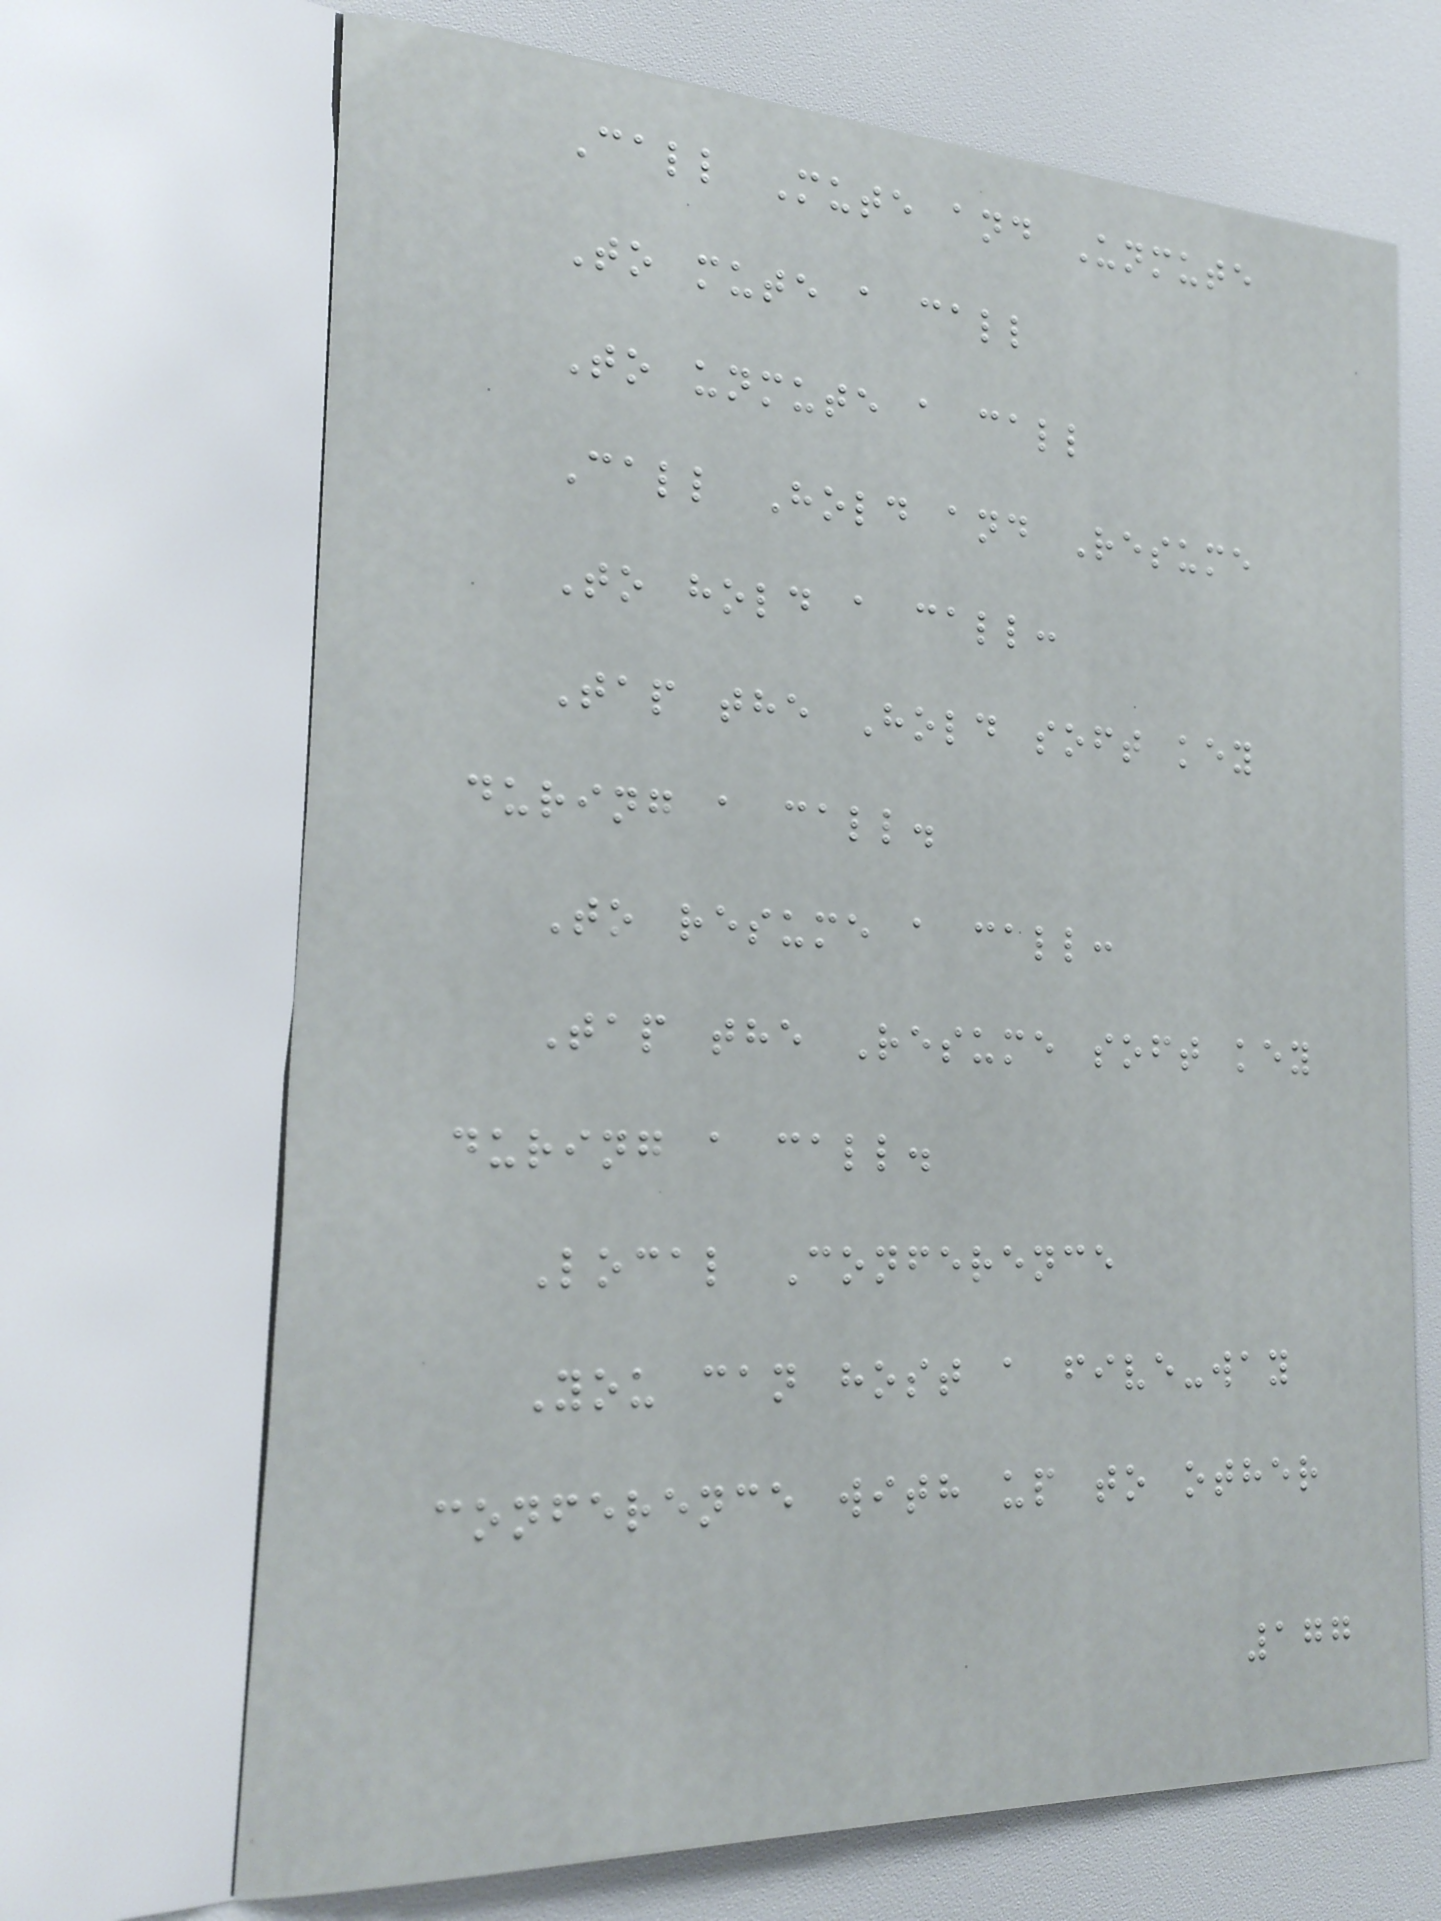Call Mute and Unmute
To mute a call
To unmute a call
Call Hold and Resume
To hold a call:
Tap the Hold soft key
during a call.
To resume a call:
Tap the Resume soft key
during a call.
Local Conference
You can host a five-way
conference with up to other
177
